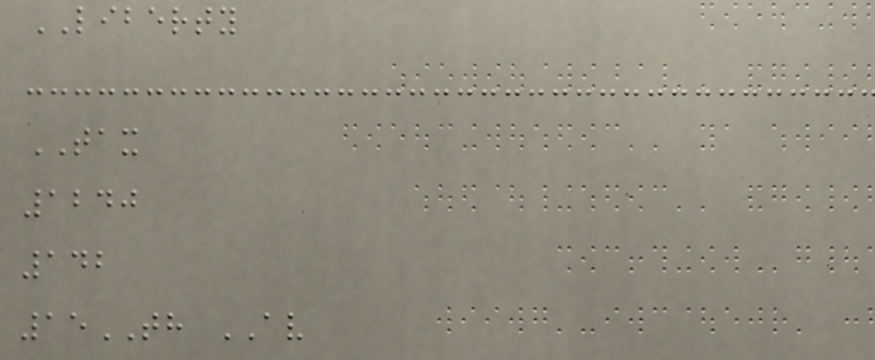LIBERTY
TAX
1240
142
15TH AV
